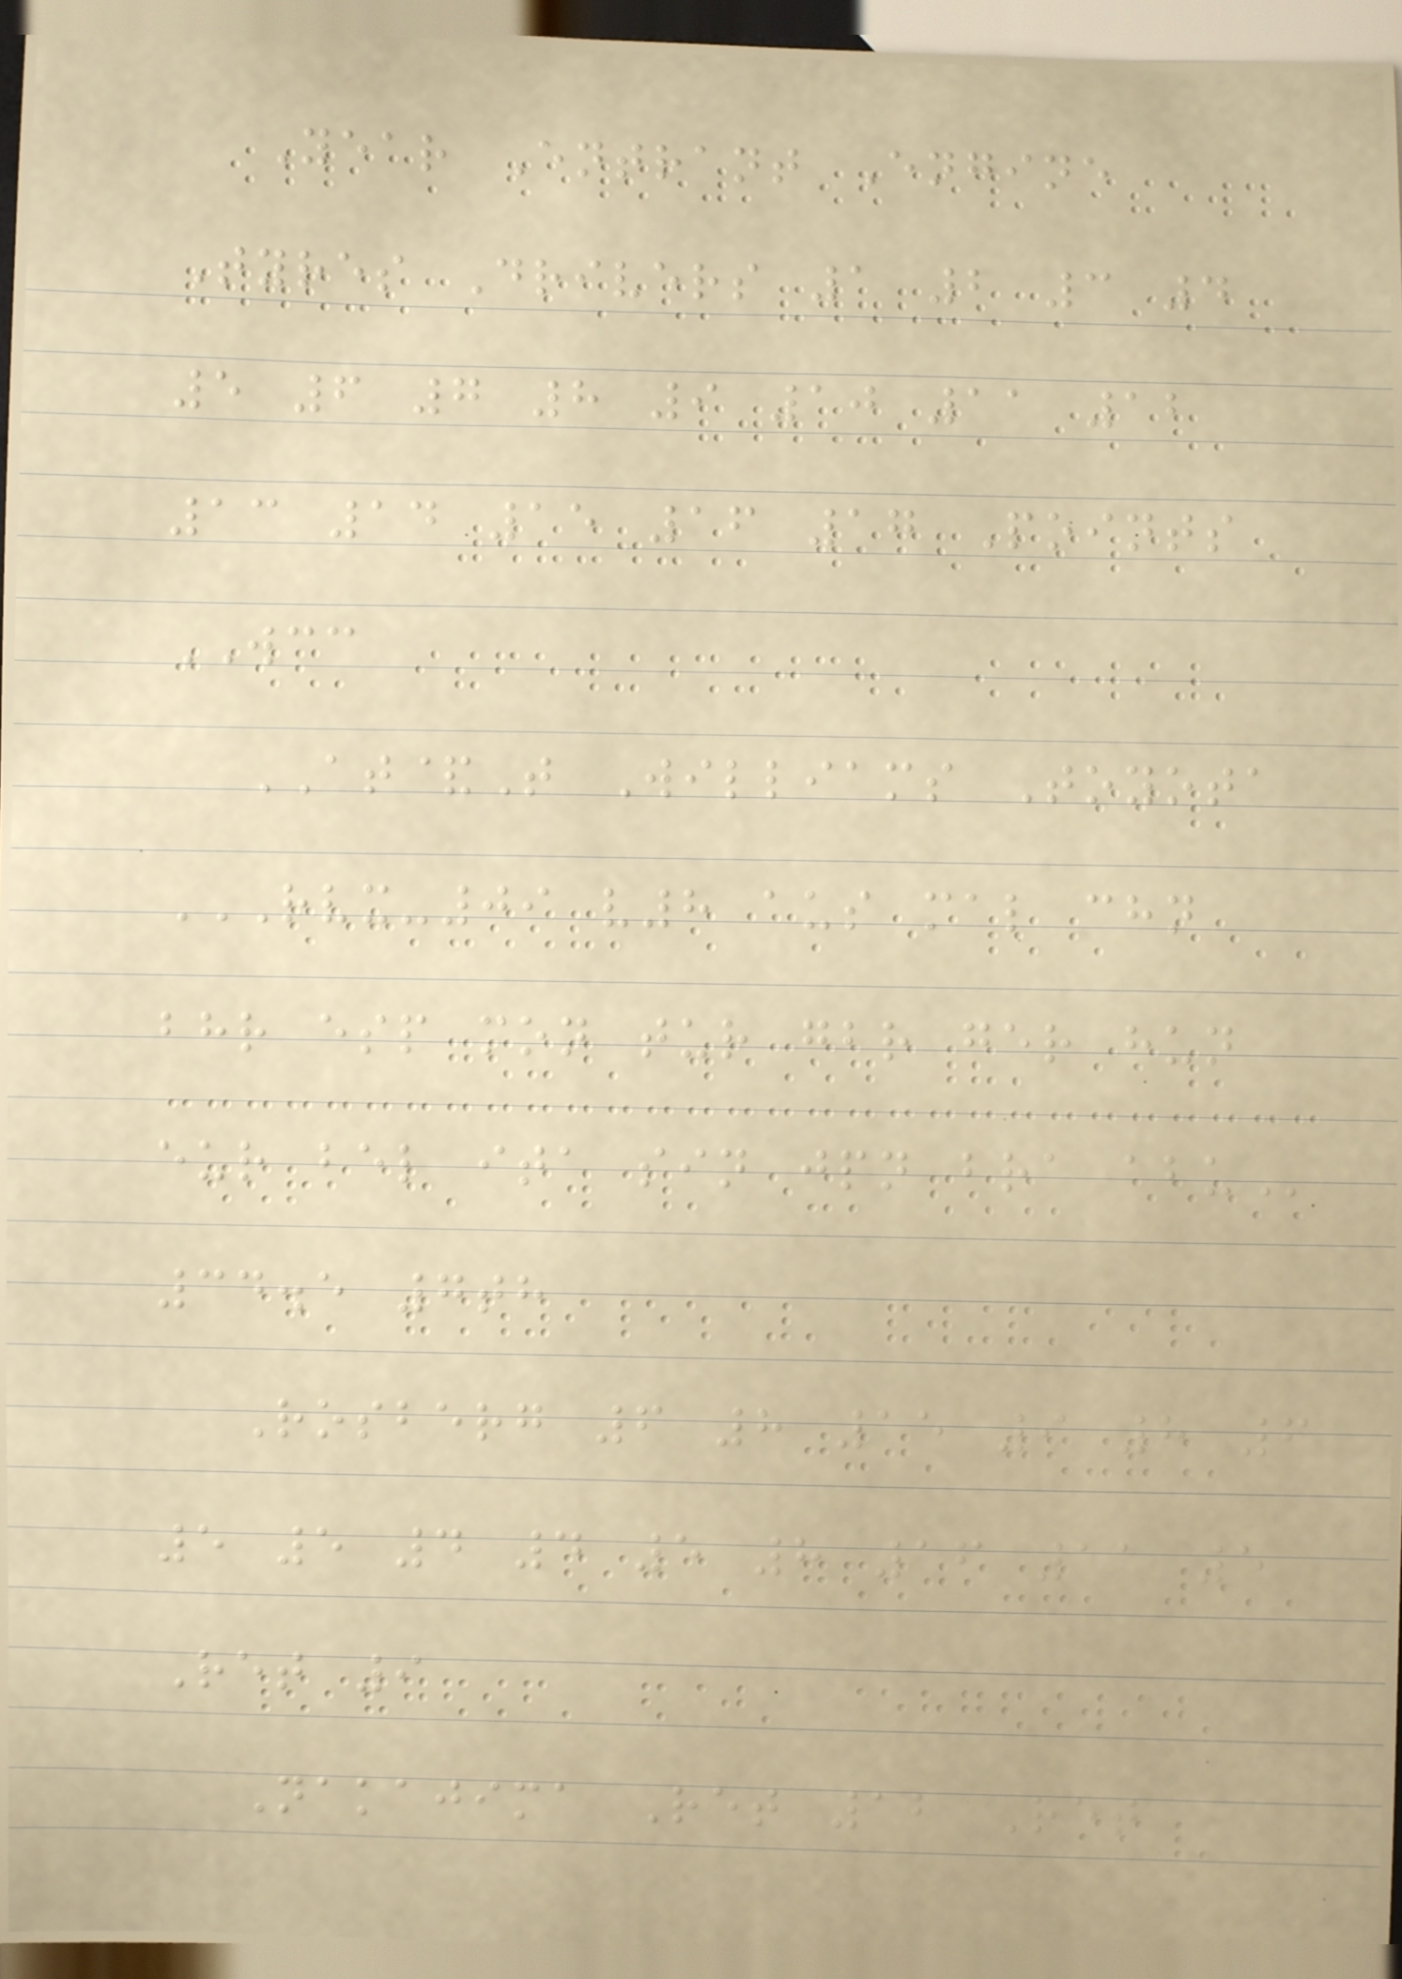Year Entrant Engine
Tyres Drivers 1 2 3 4
5 6 7 8 9 10 11 12
13 14 15 16 17 Points
WCC
AT&T Williams Toyota
RVX-09 V8 AUS MAL CHN
BHR ESP MON TUR GBR GER HUN
EUR BEL ITA SIN JPN BRA ABU
34.5 7th
Rosberg 6 8 15 9 8 6
5 5 4 4 5 8 16 11 5
Ret 9
Nakajima Ret 12 Ret
